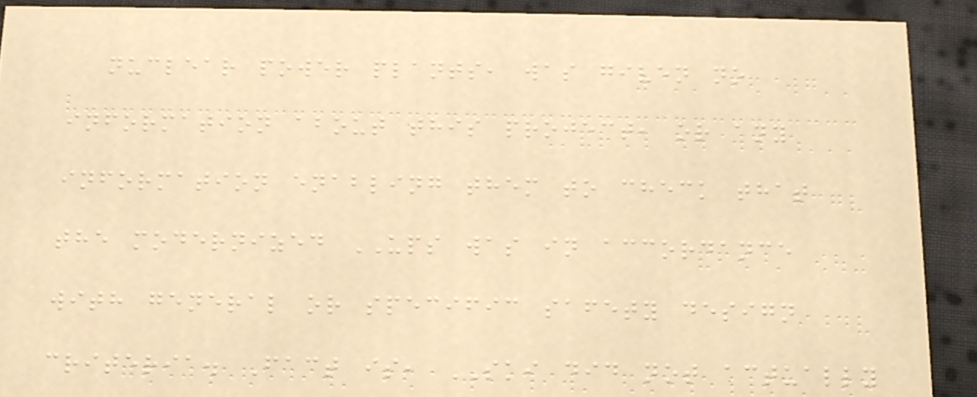nuclear power plants, was given no
information about this project, or any
information enabling them to check that
the modernized UPS was in accordance
with general or specific safety design
criteria. Fact is, SKI did not actually
